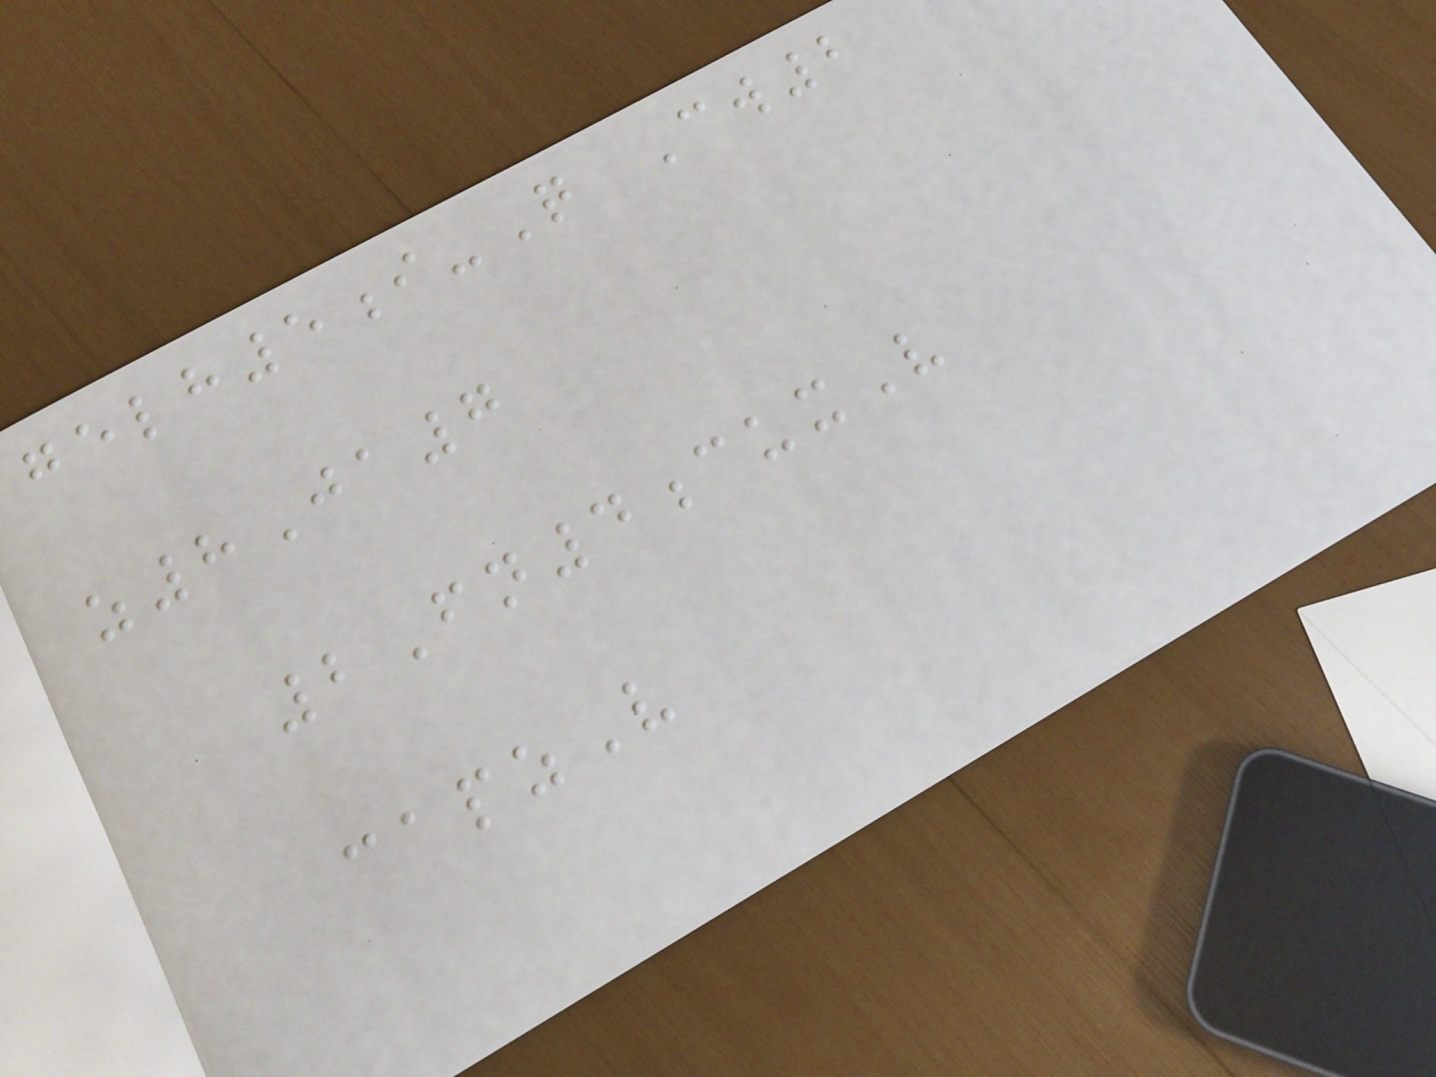gelh5i-Q Cw2
z8Ja7
2Fn4cuxV
capzV
